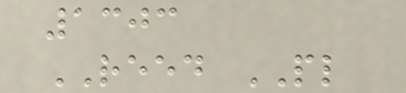1303
REED PL
